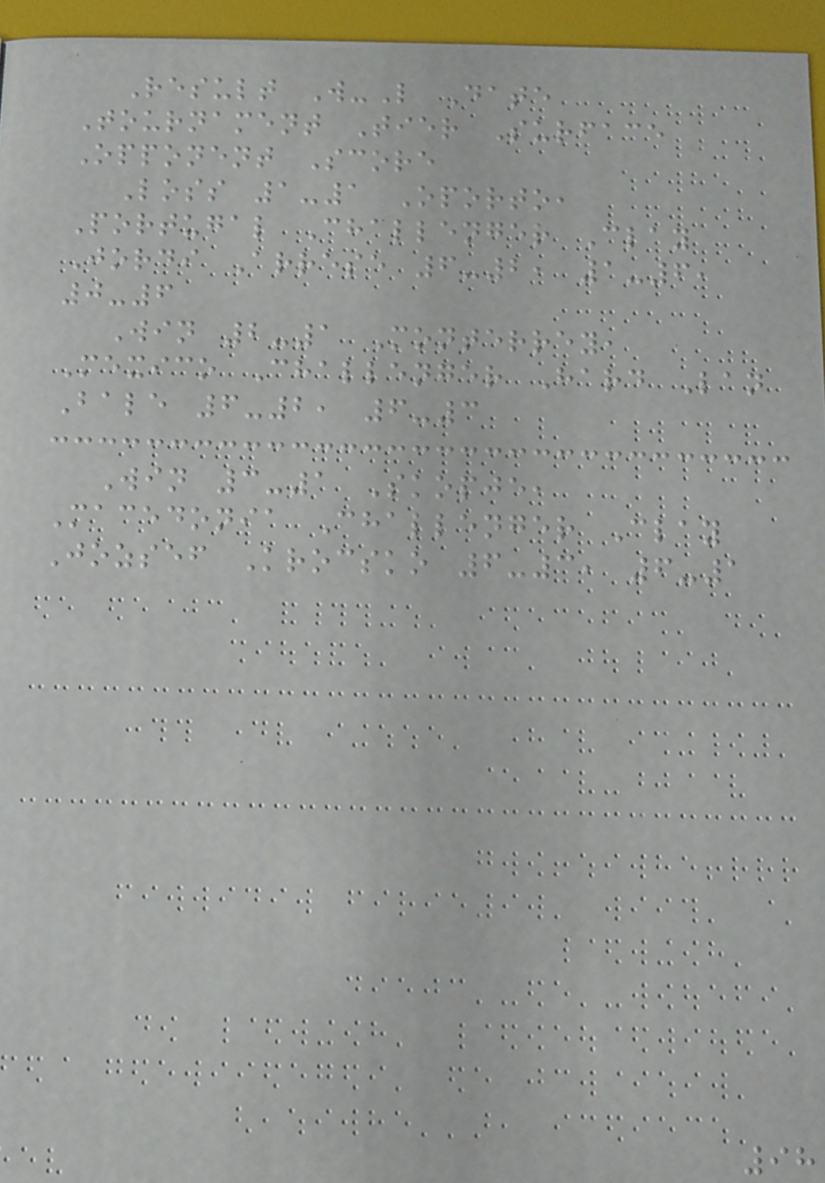Result W-L Date
Tournament Tier Surface
Opponent Score
Loss 1-1 Oporto,
Portugal Challenger Clay
Jordi Arrese 6-2, 1-6,
0-6
Win 2-1 Monterrey,
Mexico Challenger Hard Lan
Bale 6-2, 6-3
Win 3-1 Skopje,
Macedonia Challenger Clay
Jozsef Krocsko 6-3, 6-1
98
